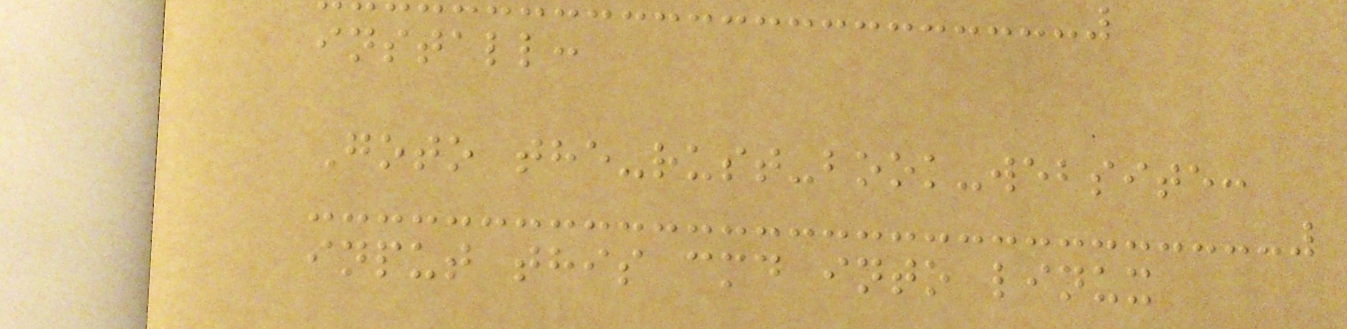install:
Goto the-rust-book-website:
input this cmd into linux
